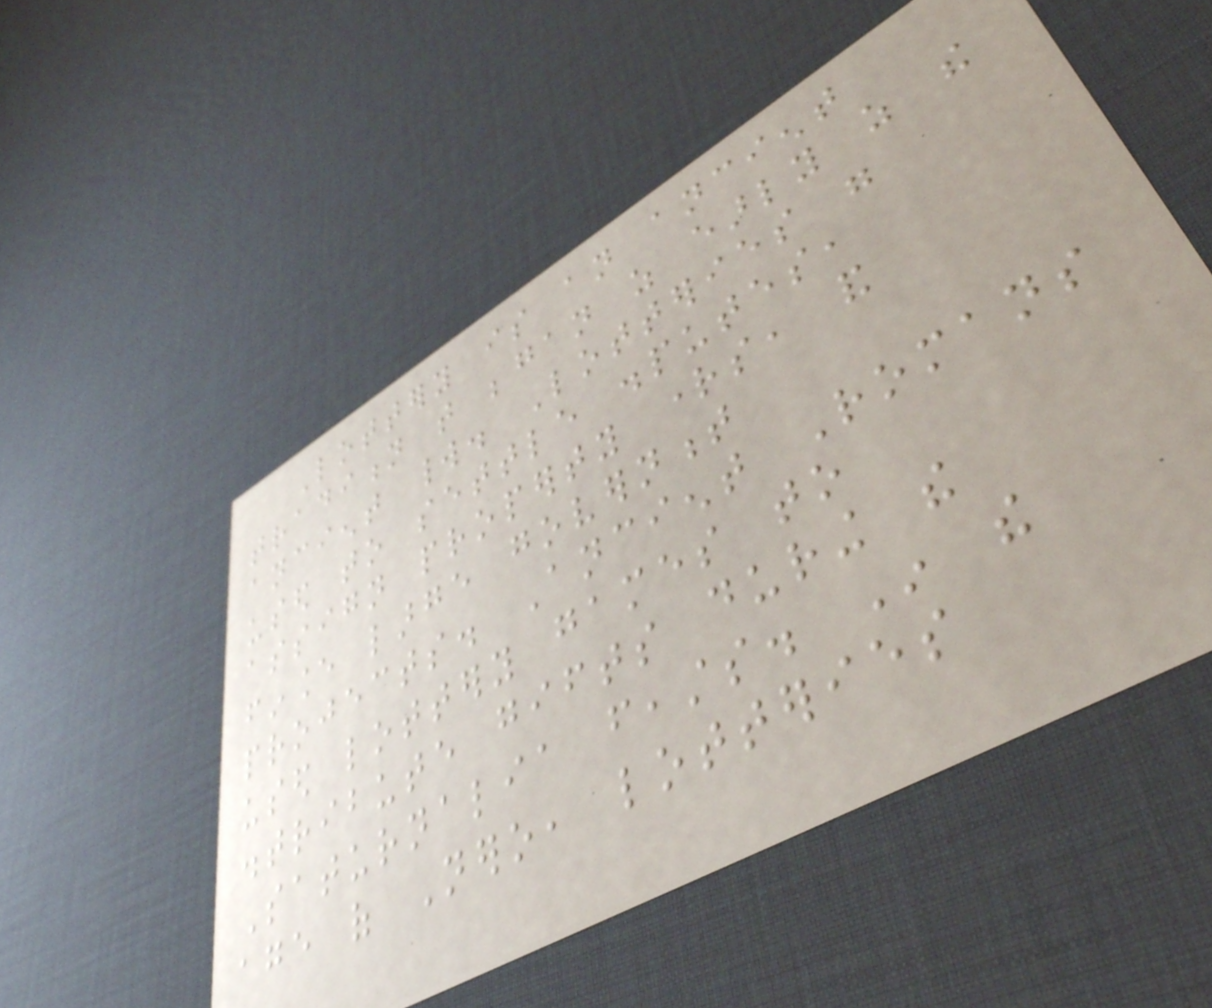Lottery is an ancient
tradition that began as early as the
ancient world. Lotteries were
used to settle disputes,
assign property rights, and
finance large government
projects. Ancient Romans
used lottery games to
distribute gifts during the
Saturnalia feasts. In the
age of Nero, lotteries
